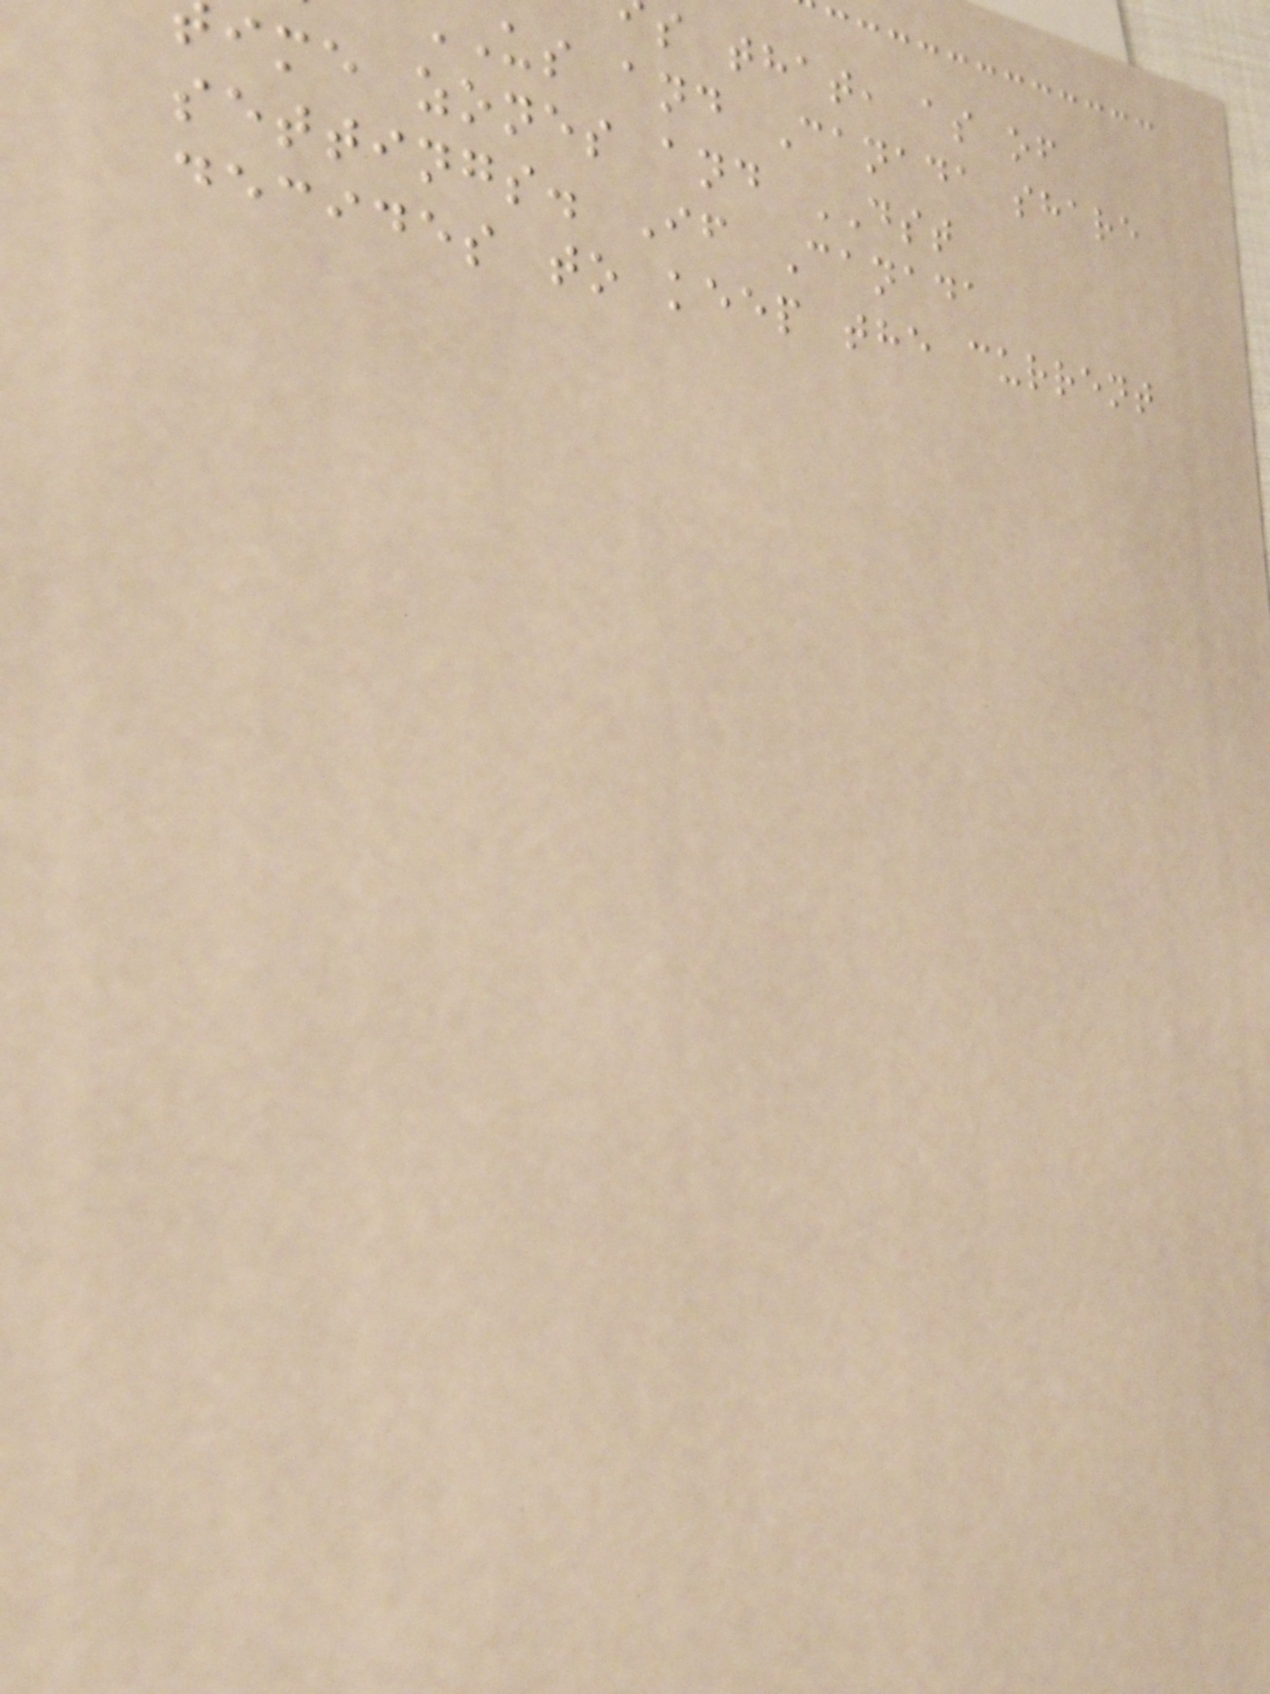s that, as of
us and Canada share
ime zones and DST
settings. If Canada
decides to keep the current
